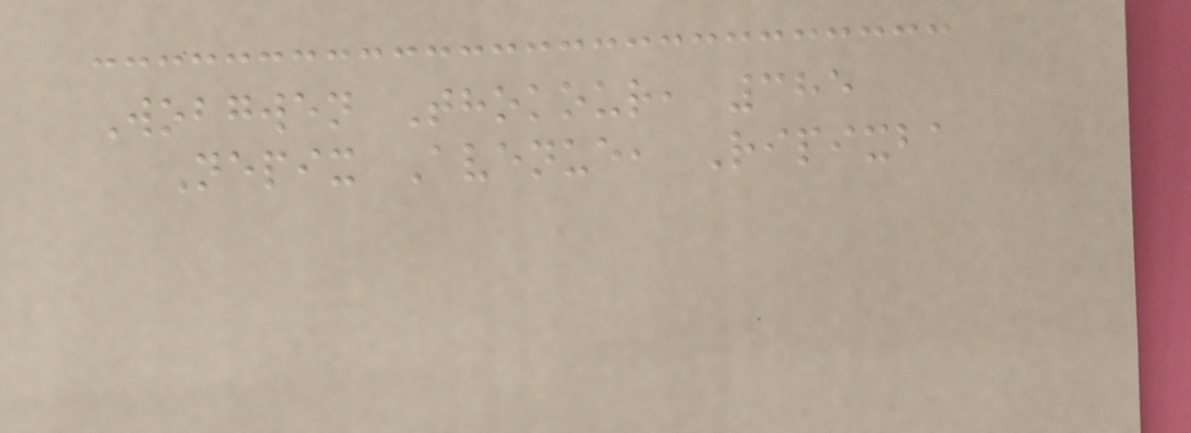Wobgwen Thokour, 385
Nepix Avenue, Ripixba
